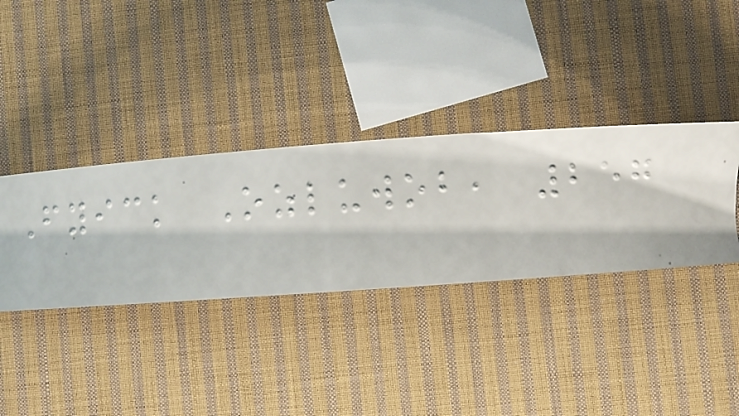Fyick Ozluwob, 257
